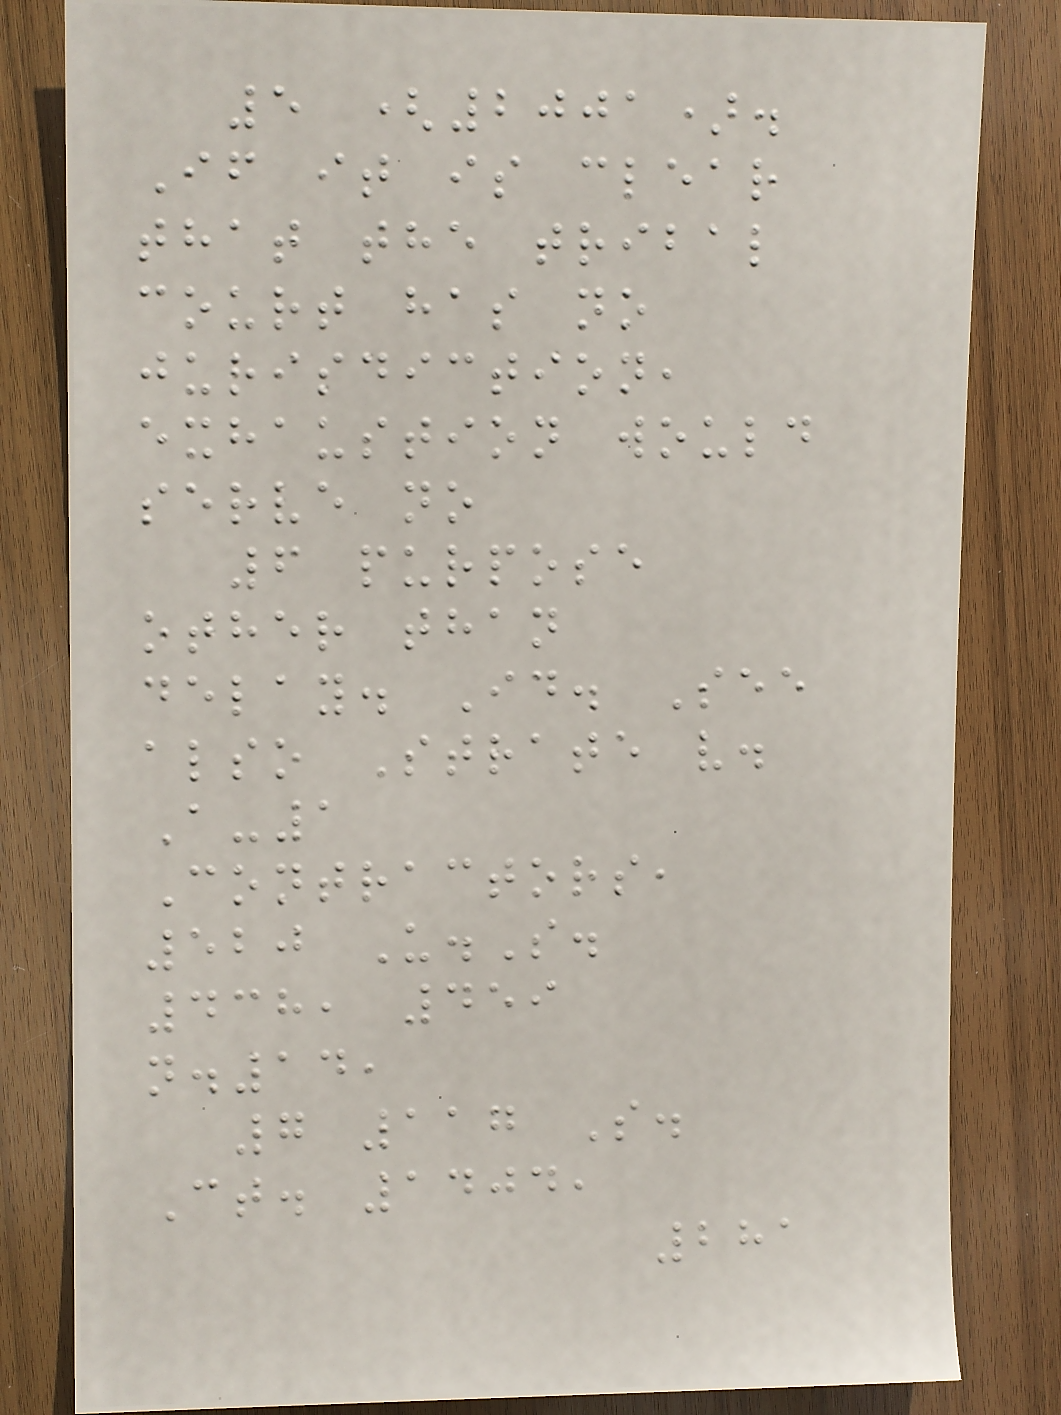5 (2001).
If it is clear
that the tribal
court has no
jurisdiction,
exhaustion would
serve no
6 purpose
other than
delay. Id. See
also Strate v.
A-1
Contractors,
520 U.S.
438, 459
n.14,
7 117 S.
Ct. 1404,
281
